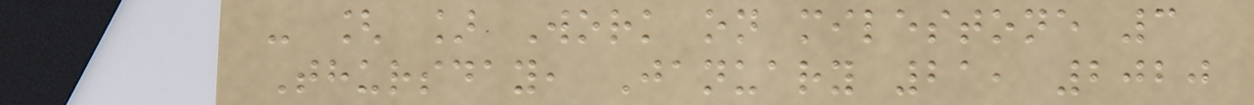- [ ] Work on milestone 3
Thursday, January 21, 2020
